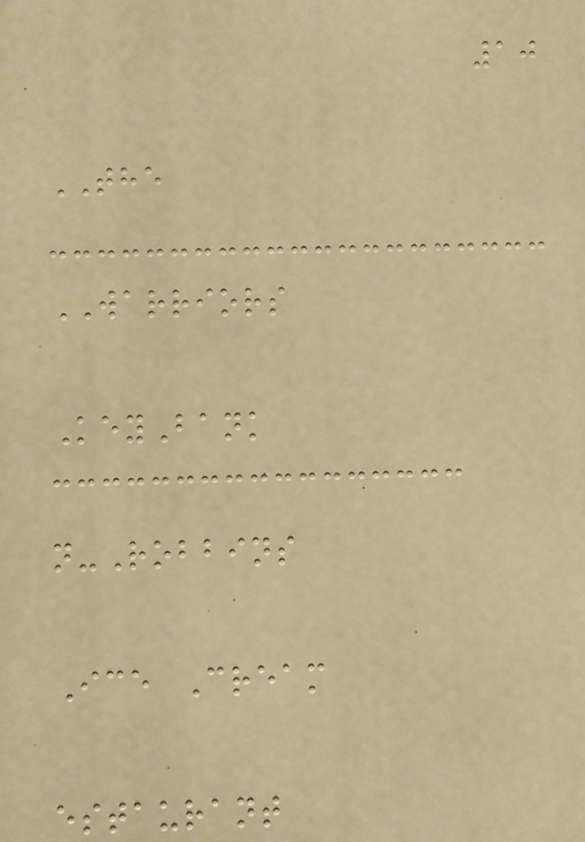10
THE
WARRIORS
KeyBank
n-Robbins
Ice Cream
estaurant
